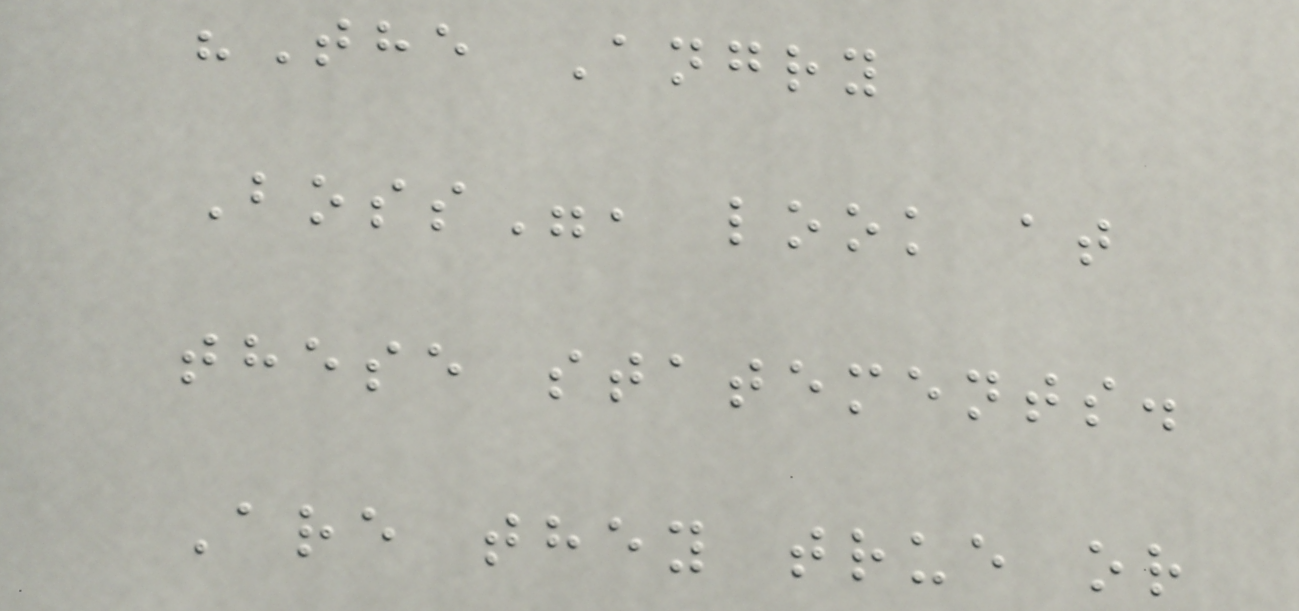"The Angry
Boss", look at
these statements.
Are they true or
